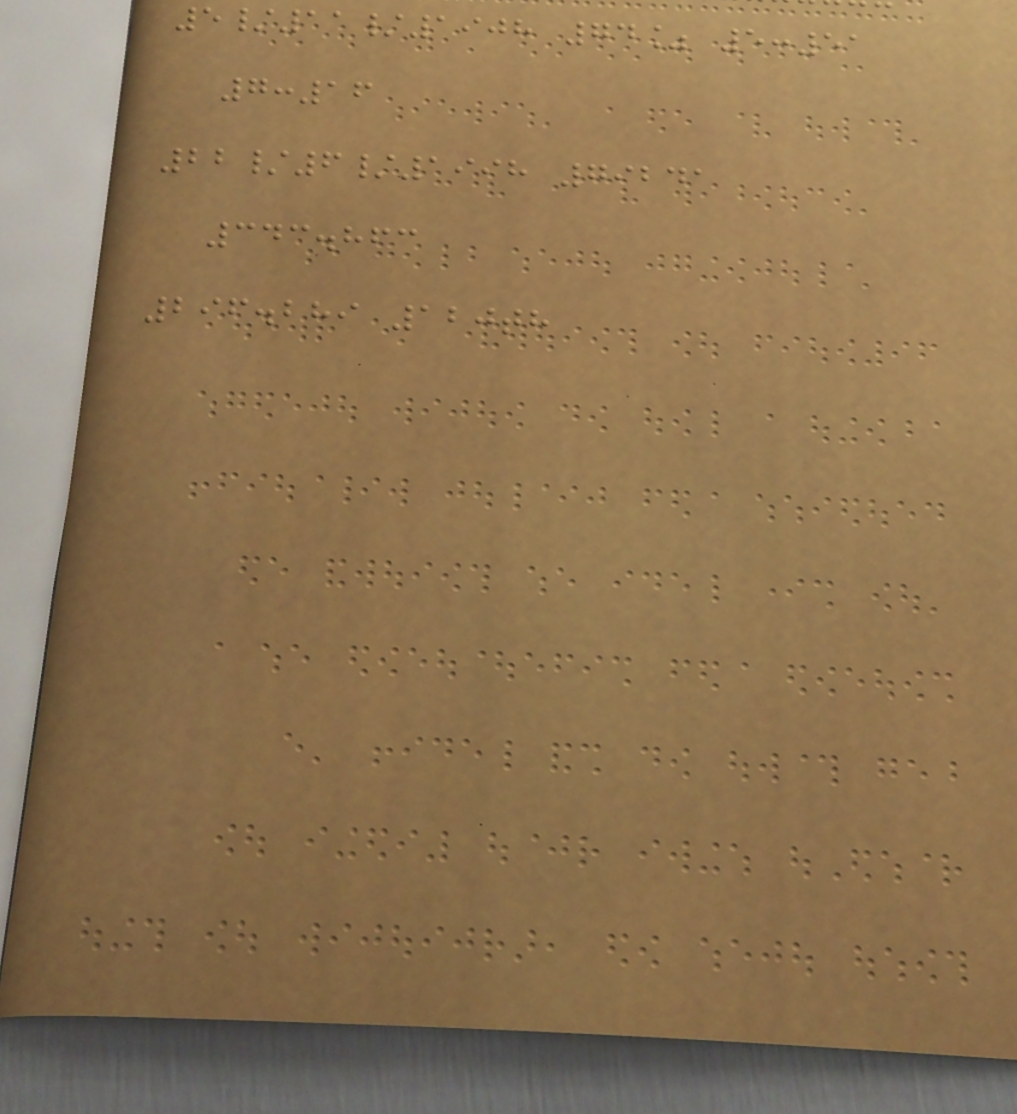5/11/1908 74% 5:51
7:16
22/6/1998 79241
343.863
296.289 120th
